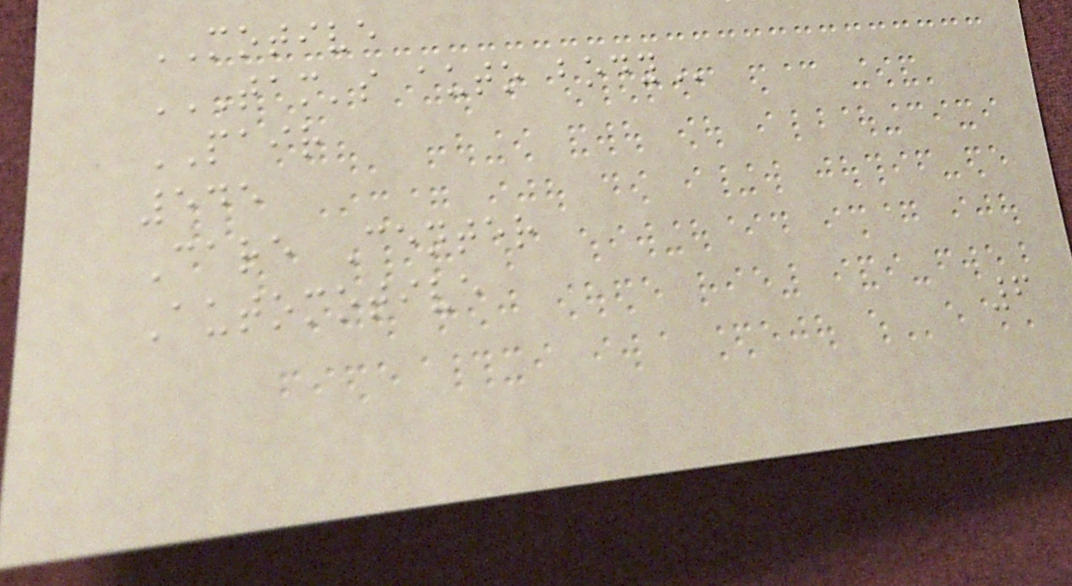MOTIVE
TAM'S AUTO BODY
PAIR
545
Care Center
Automotive
6
